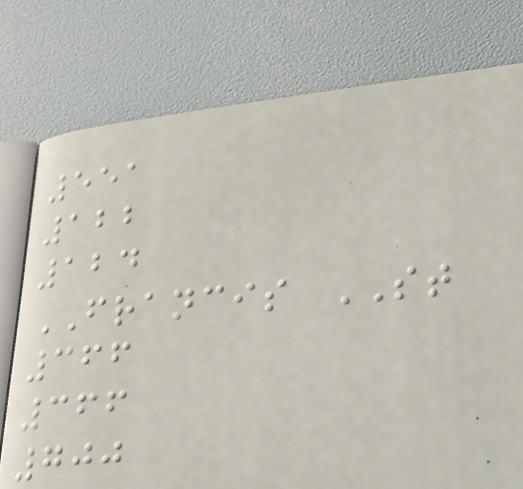551
122
124
FRANCIS ST
366
366
700
